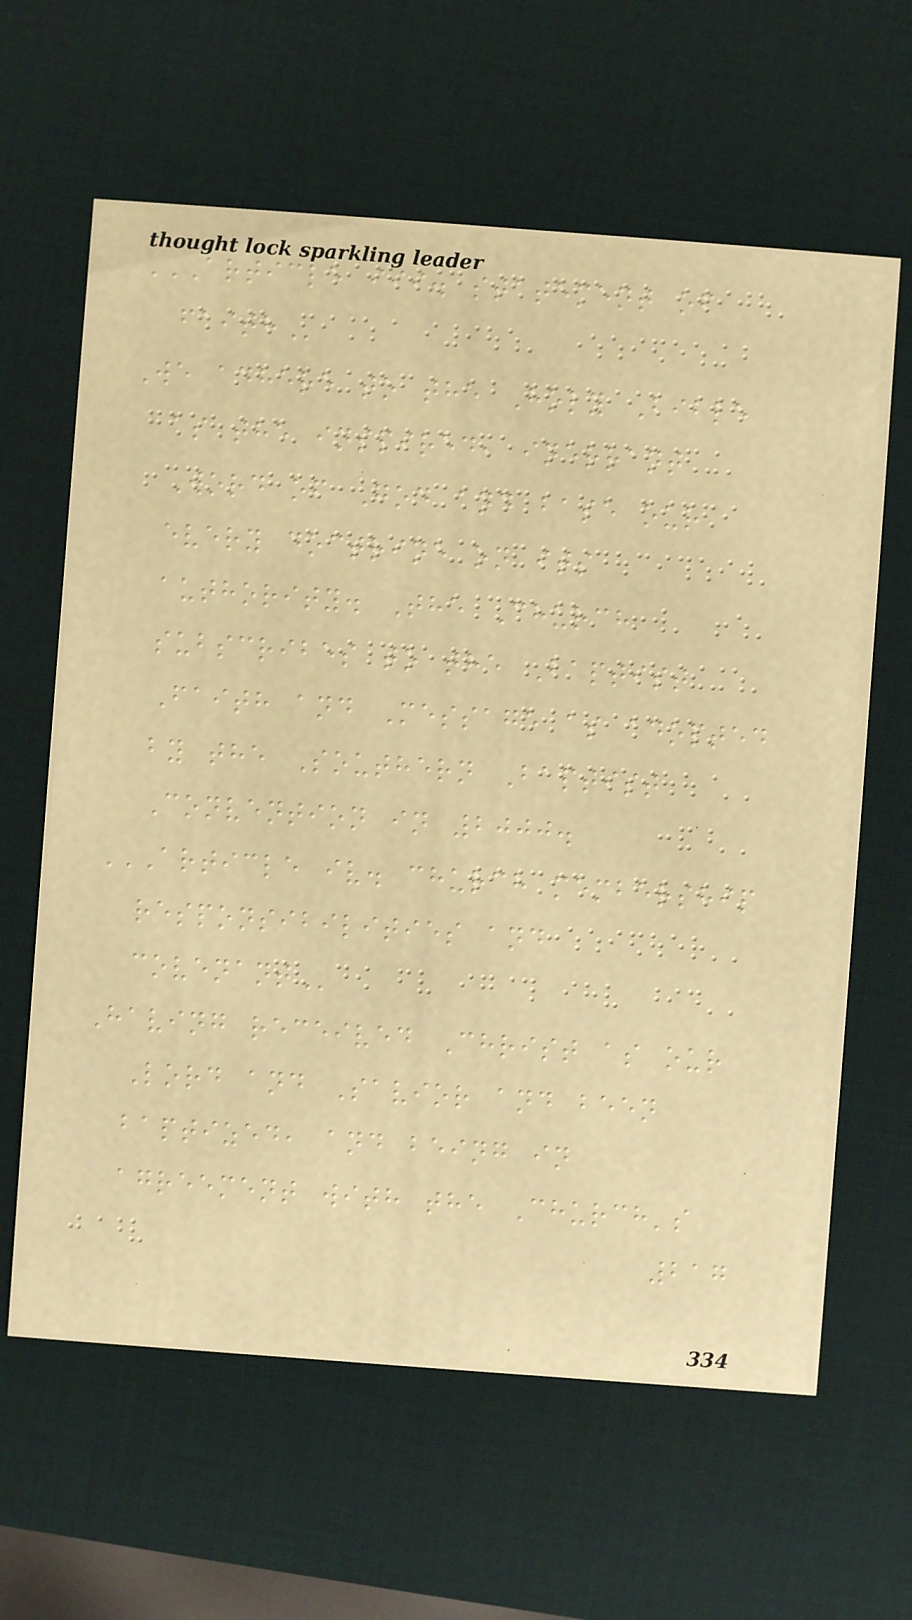ARTICLE III. STATEMENT OF
FAITH
We adhere to the Holy Bible
as the inspired, inerrant
Word of God and base our
every doctrine on its
authority. The Church
subscribes to the Baptist
Faith and Message as adopted
by the Southern Baptist
Convention in 2000.
ARTICLE IV. CHURCH MEMBERSHIP
RESPONSIBILITIES AND
COVENANT
Having received Christ as our
Lord and Savior and been
baptized, and being in
agreement with the Church's
217
